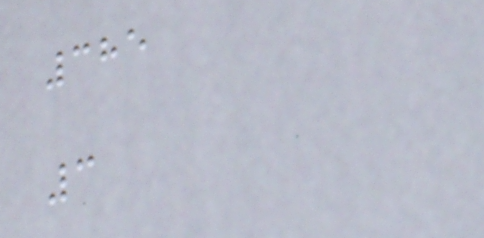385
3
